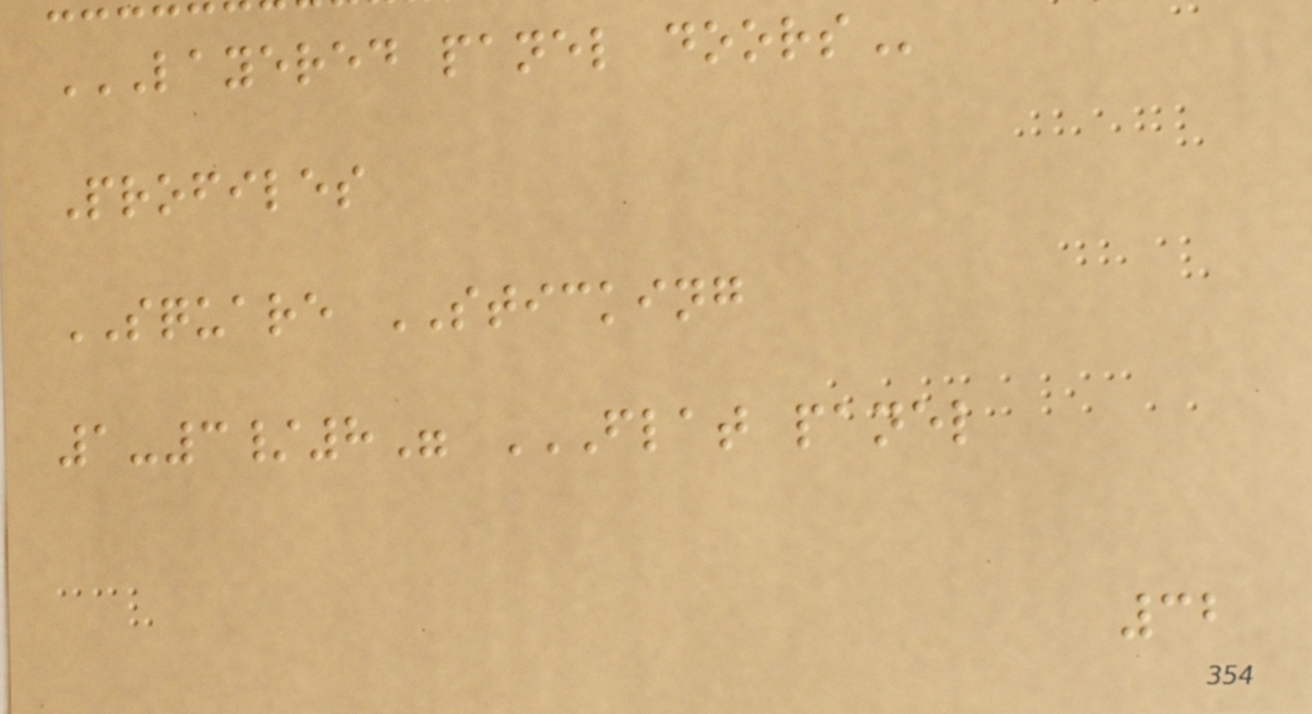LAYERED PANEL DOORS
Profiles
SQUARE STICKING
1-3/8" FLAT PANEL
32
